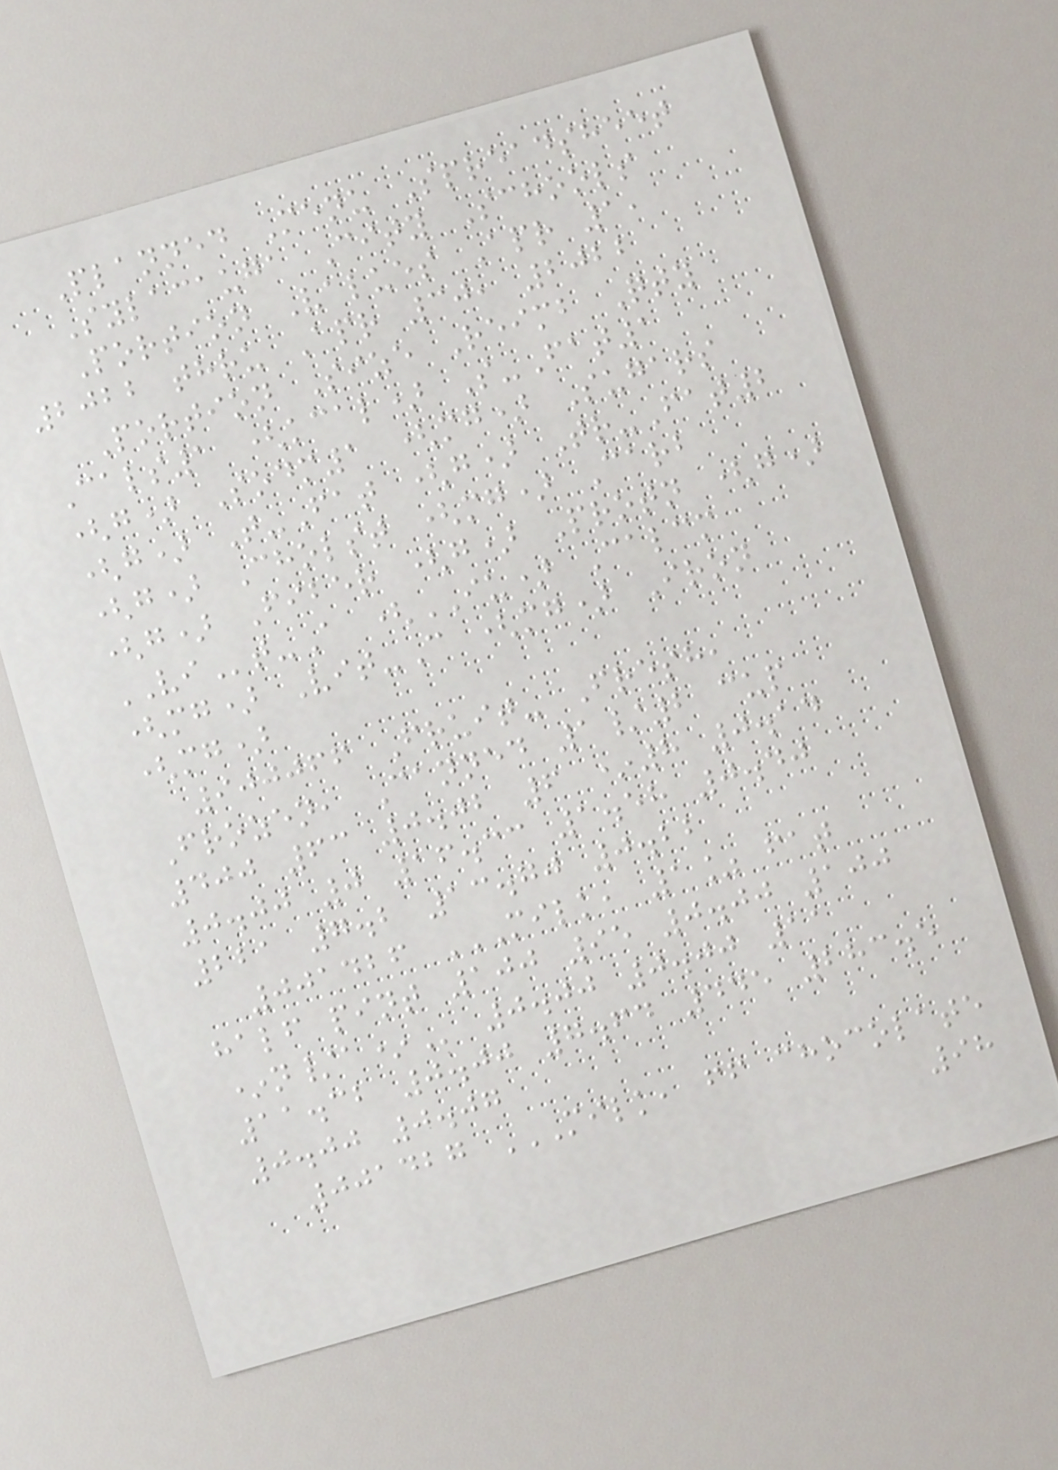Planned Menu Spreadsheet
Sylacauga City Schools
Portion Values Apr 1,
2022 thru Apr 30, 2022
Portion Size Reimb Qty
Cals1 (kcal) S-Fat1
(g) Sodm1 (mg) Sugars
(g) T-Fat (g) Tr-Fat2
(g) Cholst (mg) Carb
(g) Fiber (g) Protn (g)
VIt-A (IU) Calcm
(mg) Vit-C (mg) Iron
(mg)
900066 Fruit- Fresh,
Frozen, Canned 1/2 cup
400 63 0.02 6 *8 0.14
0.00 0 16.33 1.58 0.40
221 7.2 13.70 0.22
001426 MILK, 1% FAT
HALF PINT 100 95 0.00 100
*N/A* 0.00 0.00 11
11.32 0.00 7.64 445 283.5
0.00 0.07
001427 MILK, FF CHOCOLATE
98
